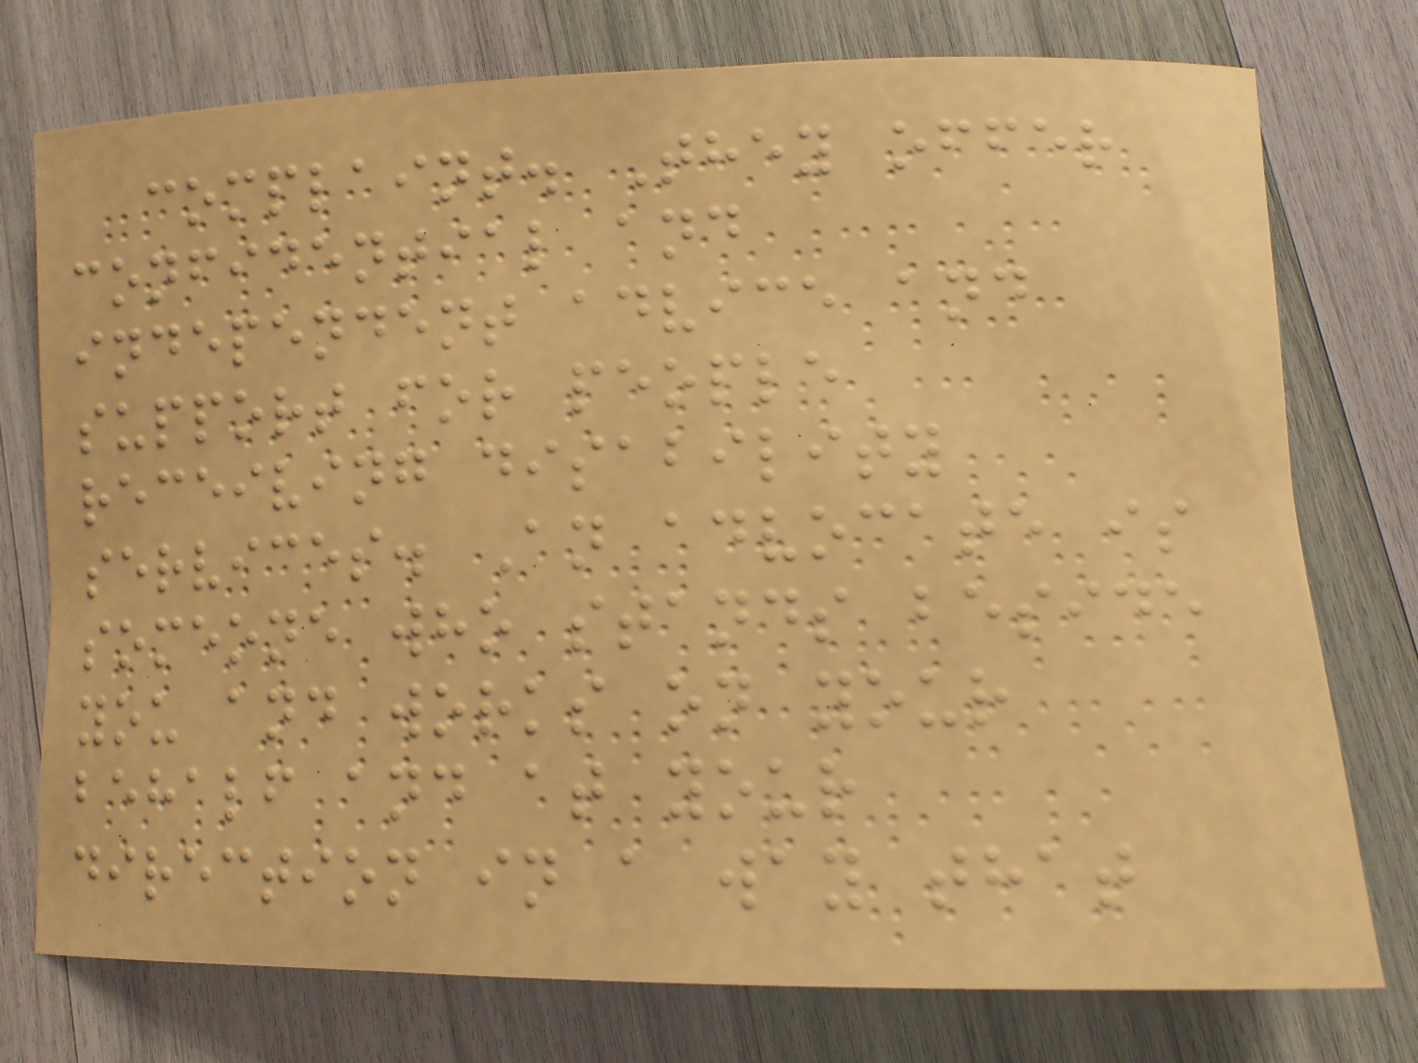complaint. They offer
confidential and
independent advice and
support for people
receiving disability
services. An advocate is
someone who stands beside
you and works on your
behalf and at your
direction in a way that
